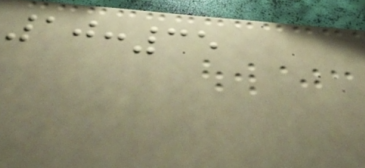10:35
